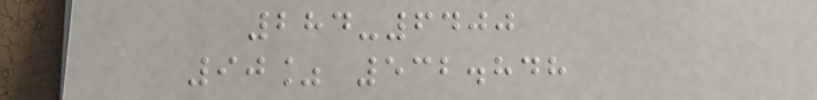284-6400
90% 532.848
